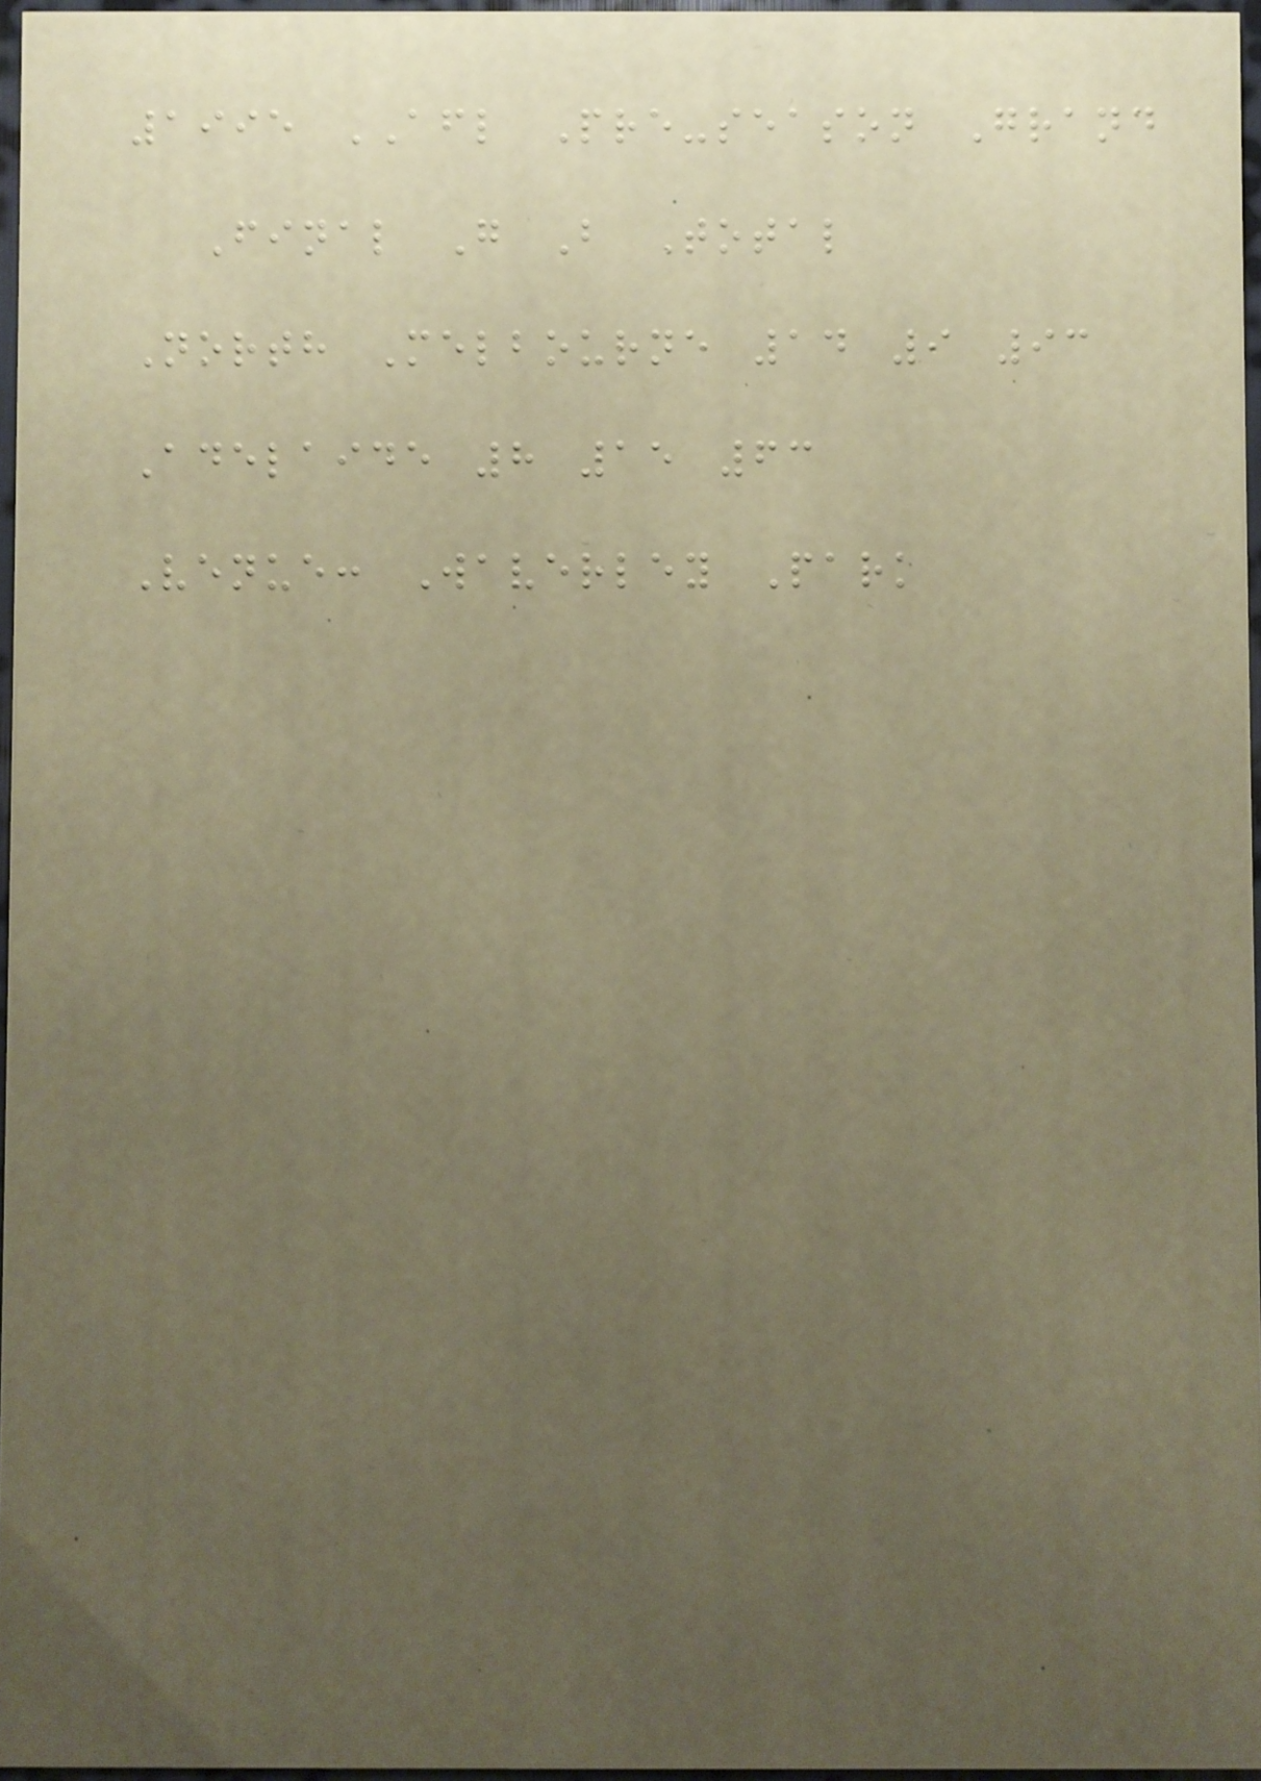1995 AFL Pre-season Grand
Final G B Total
North Melbourne 14 9 93
Adelaide 8 15 63
Venue: Waverley Park
